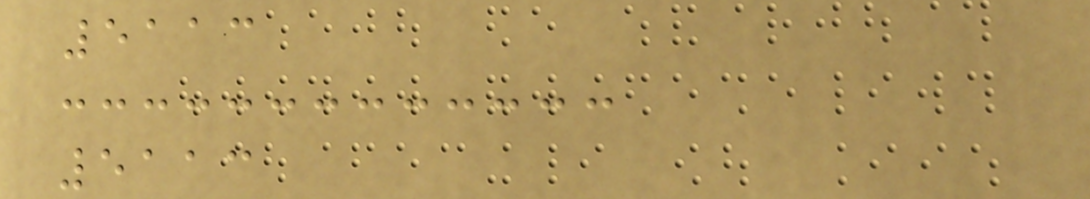5113
5113
